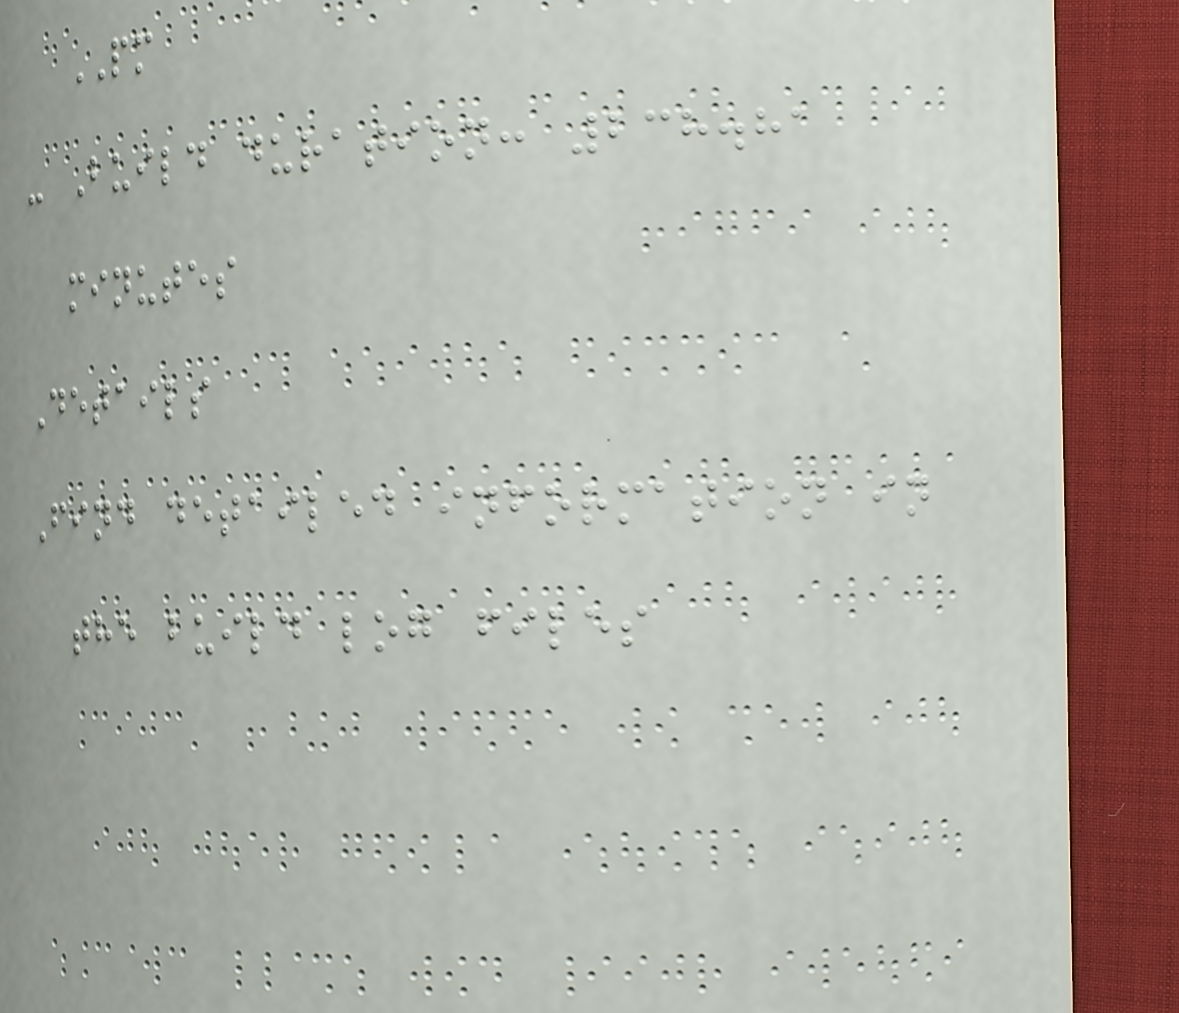PM
- Build duration: 238.81
minutes
Details
Find detailed information in
the build log files
